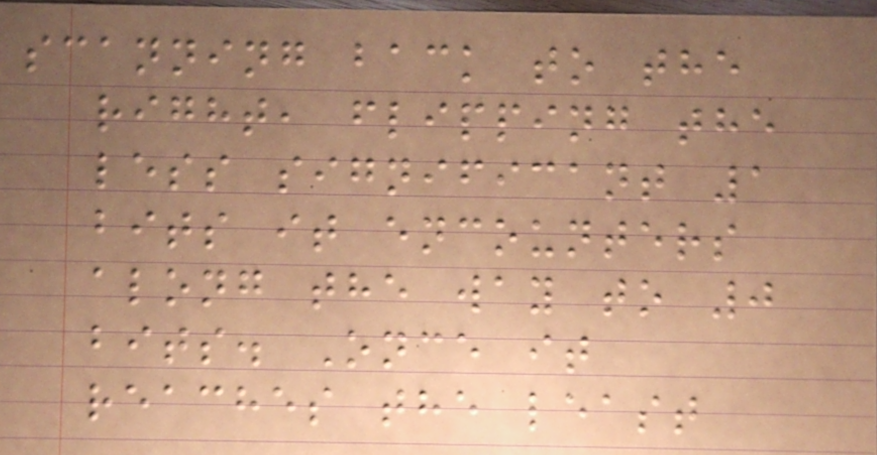scanning back to the
right, flipping the
less significant 1
bits it encounters
along the way to 0
bits. Once it
reaches the least
